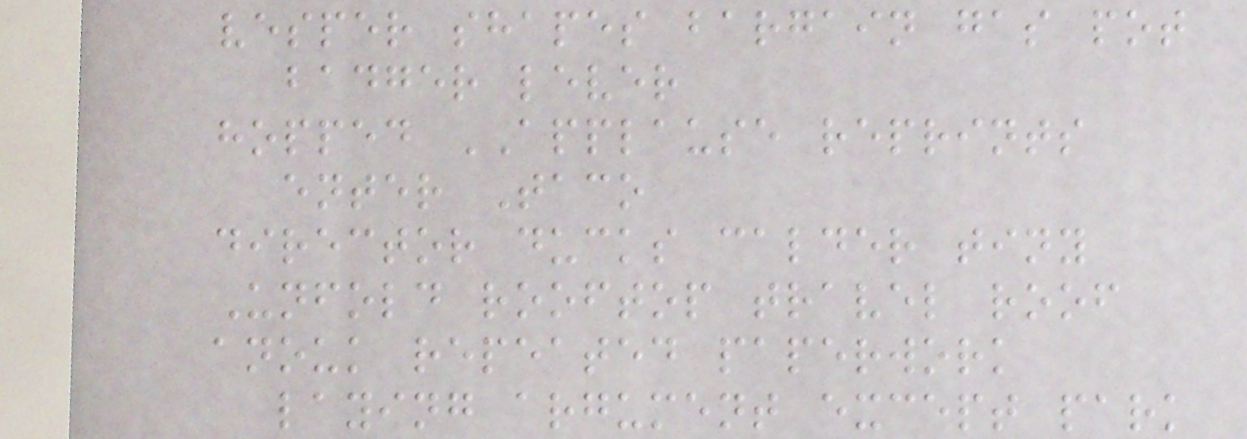vesper shapes bargain gas pot
badger lever
hopped APPLAUSE reprints
enter Taco
director ducks calder tiny
Unfold rooftop travel roof
anouk repeated paperwork
laying argument except park
